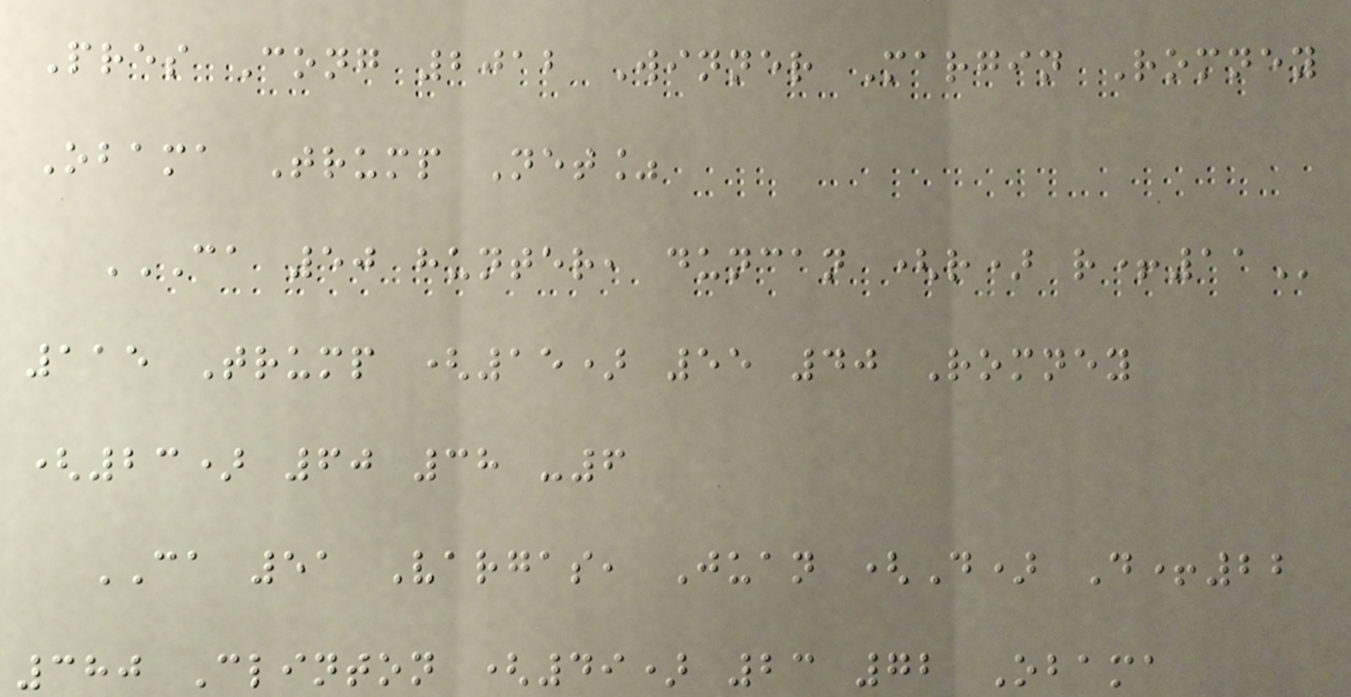Pres Cong 2012 Winner Margin Romney
Obama Trump Net%
CA 50 HUNTER, DUNCAN (R) R+11
115 Trump (15) 55 40 Romney
(23) 60 38 -6
CA 51 Vargas, Juan (D) D+22
380 Clinton (49) 23 72 Obama
